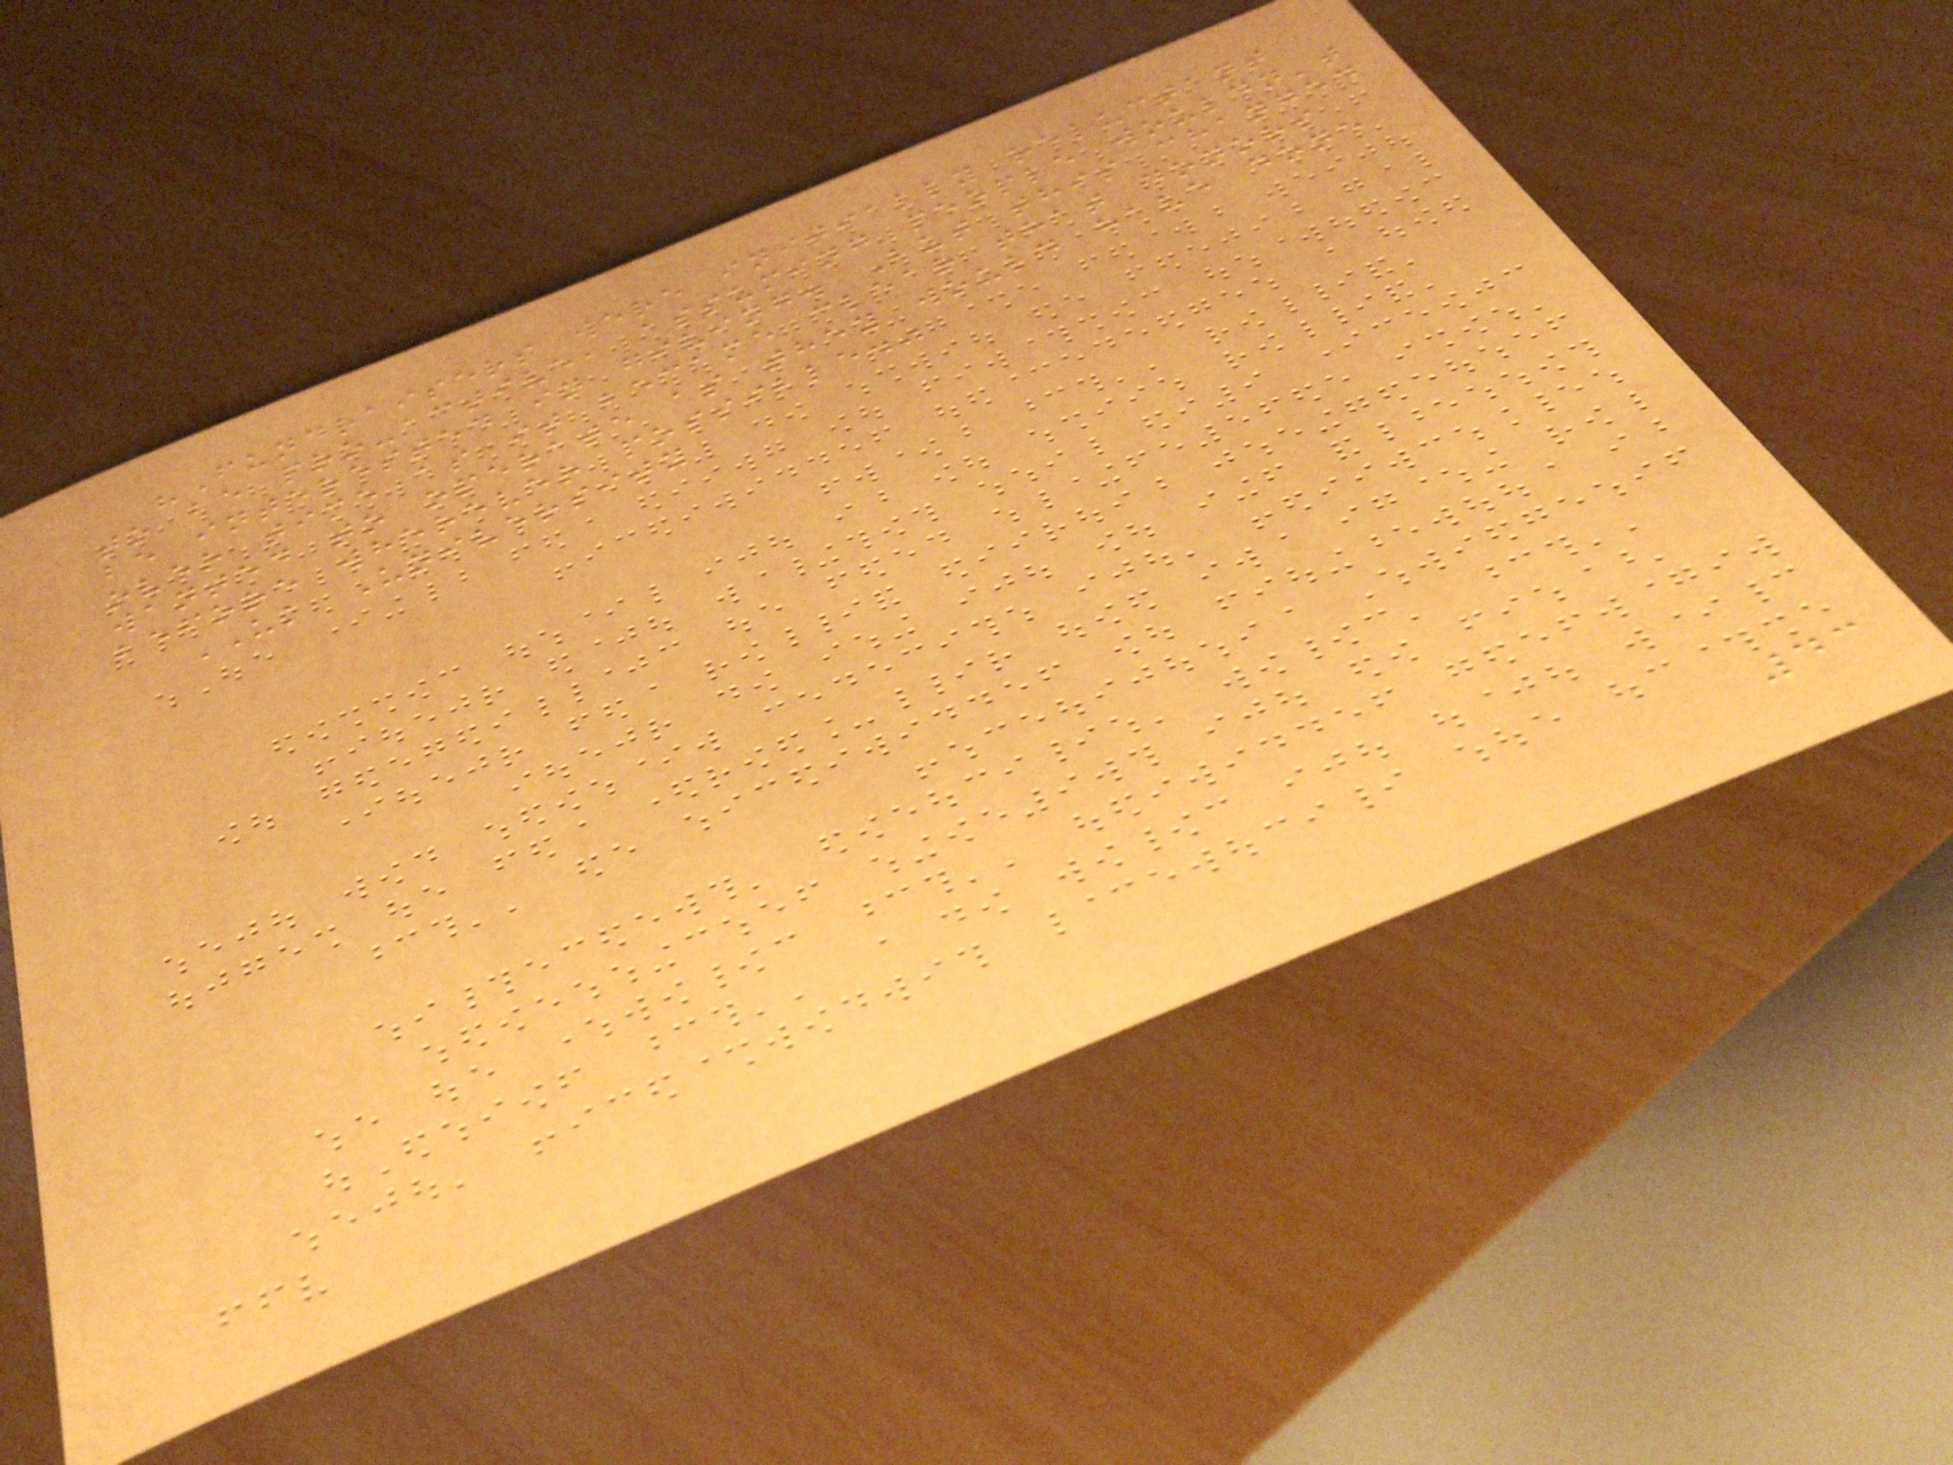"Fundraisers were initially reluctant
to be pro-active, assuming people wouldn't
be interested in giving. But this changed
over time as it became clear that donors
wanted to operate as they would have done
before wherever possible."
UK University
43
